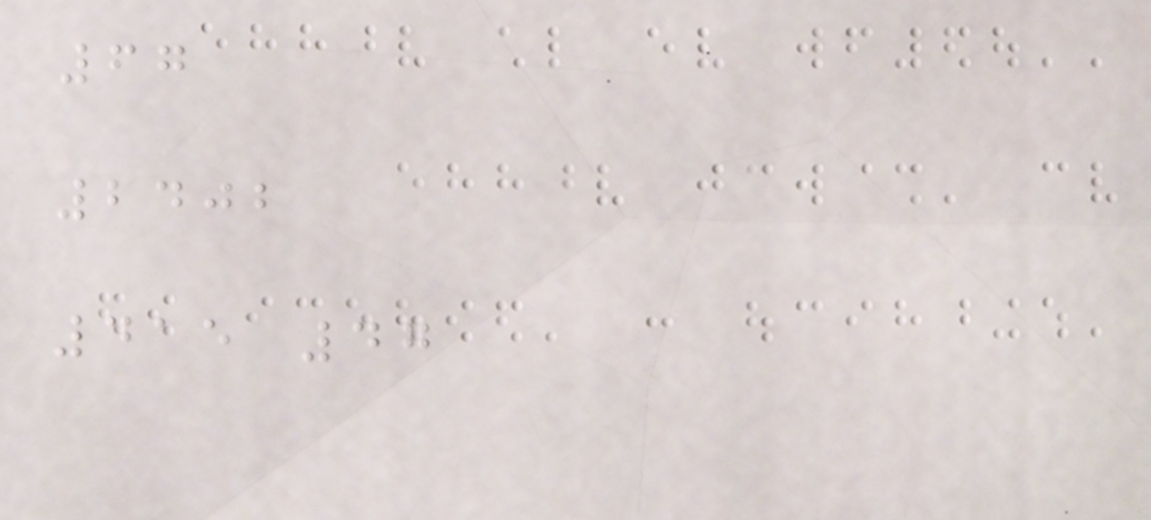67
2402
415 47
